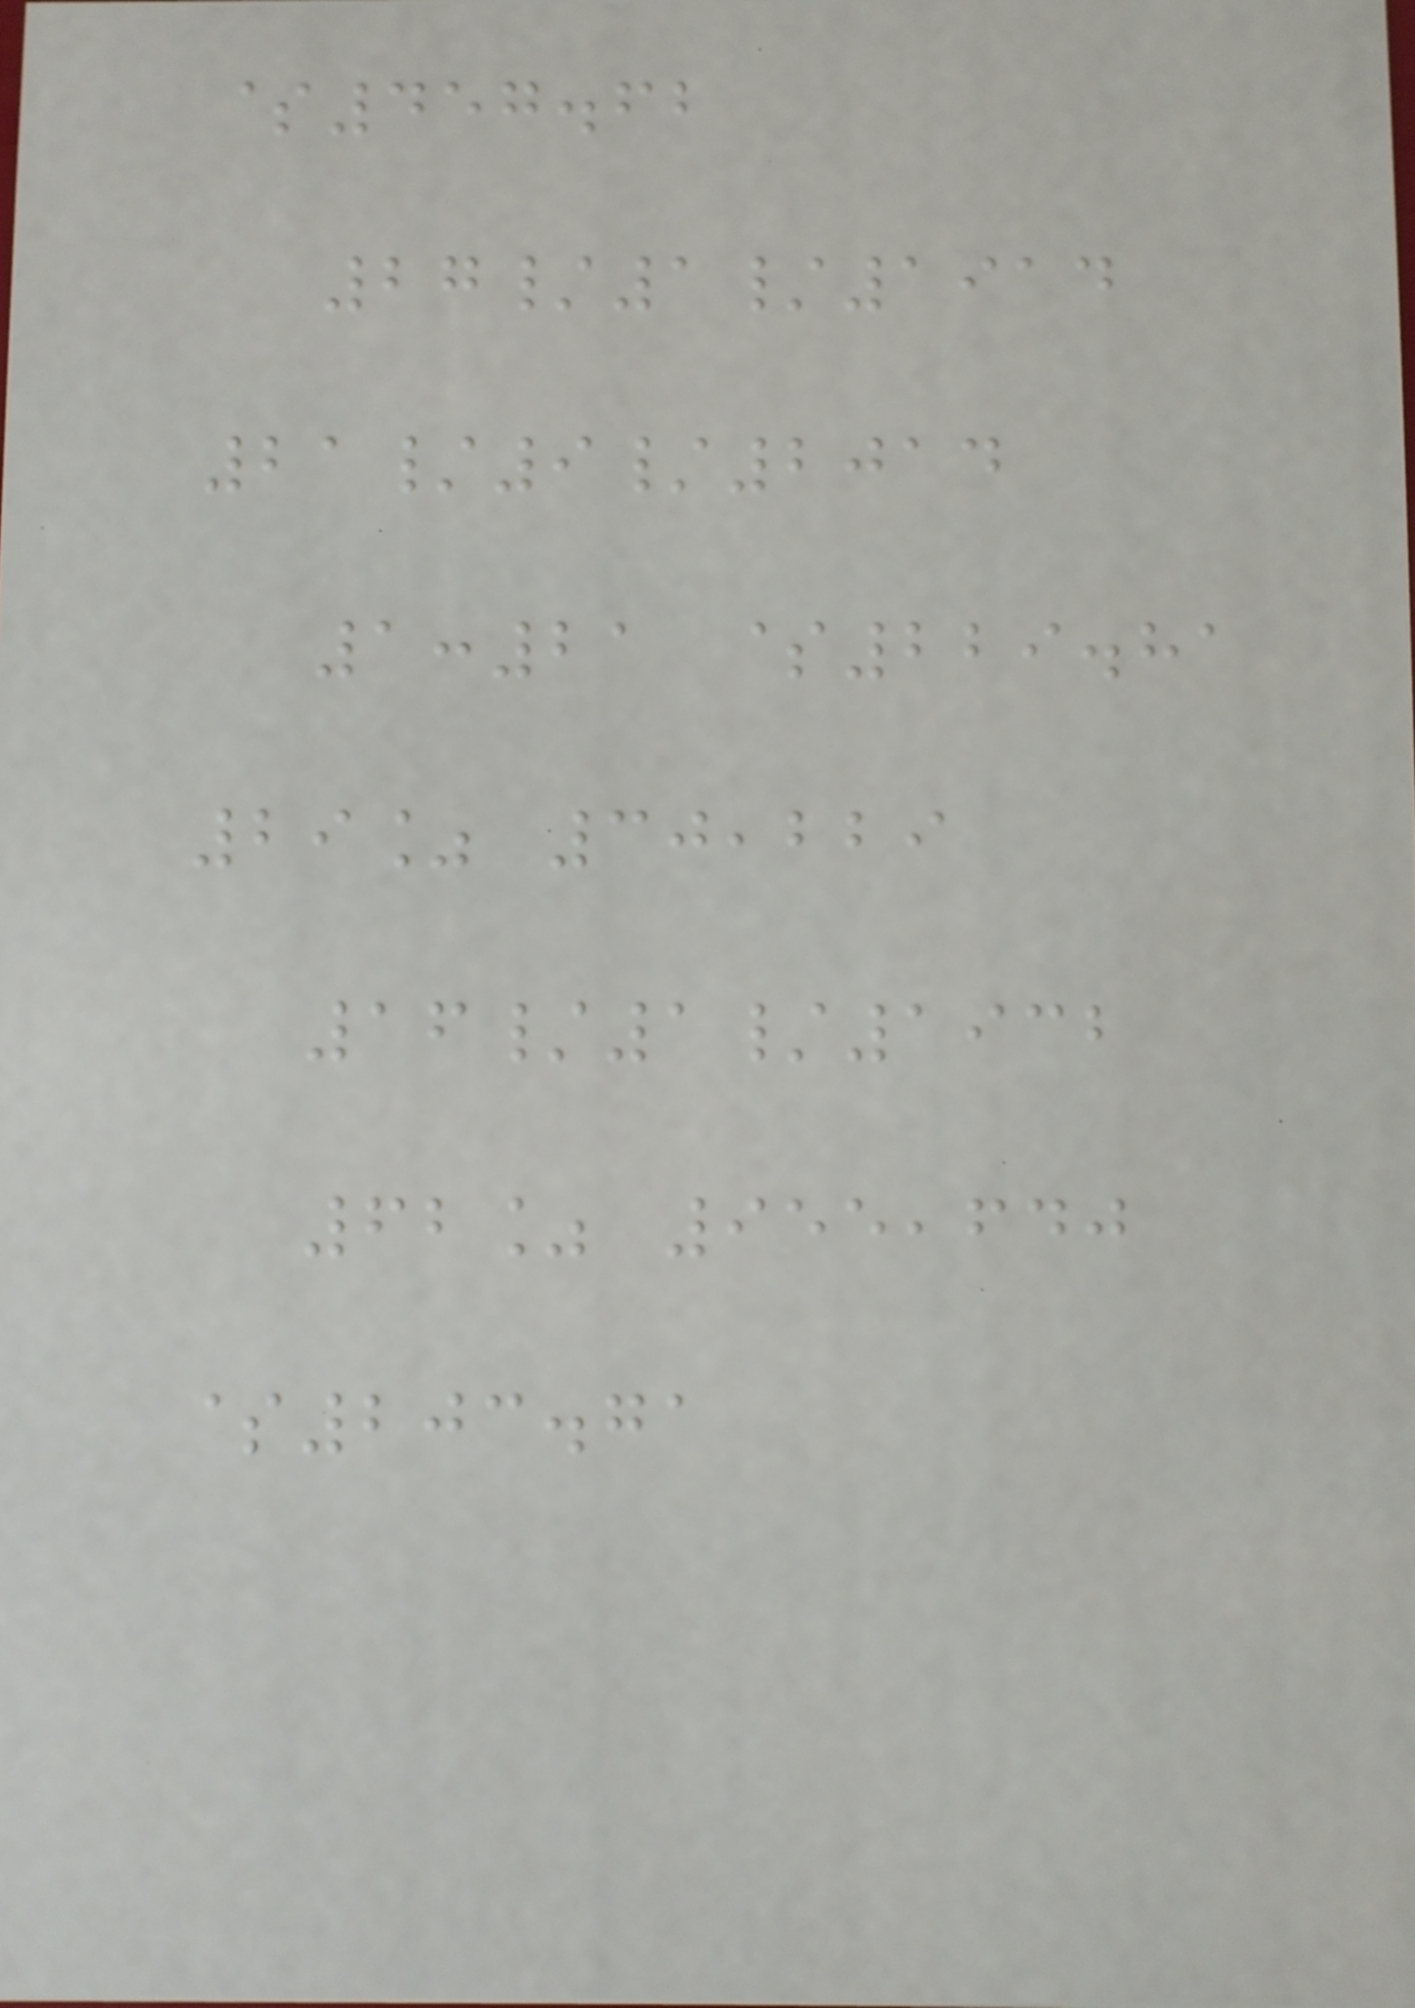$457.62
27/1/1914
21/9/2014
1:21 $229.81
29% 30,229
16/1/1932
62% 955,640
$203.71
